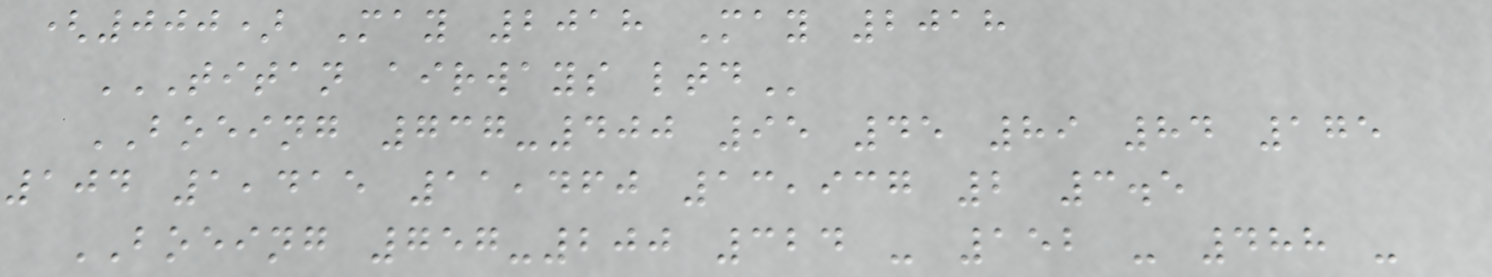(000) May 2018 May 2018
TITAN AIRWAYS LTD
BOEING 737-400 95 45 89 84 175
104 1,415 11,460 13,937 2 3.5
BOEING 757-200 324 - 152 - 488 -
